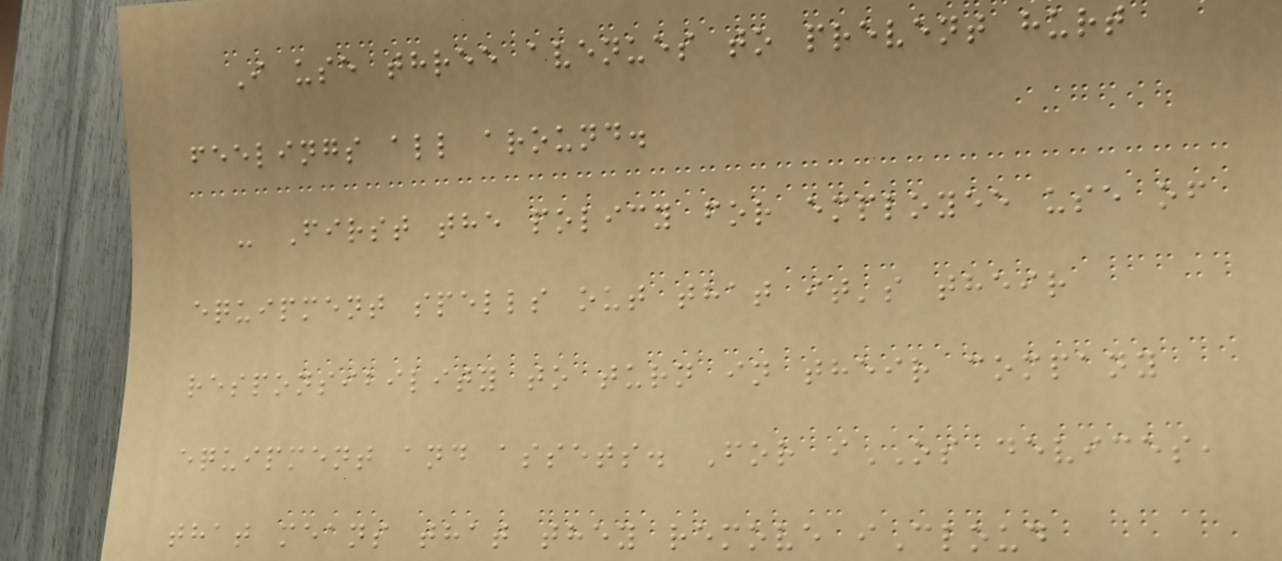I use three avenues to prevent hurt
feelings all around.
- First the policy for employee use of
equipment spells out that it's their
responsibility to turn in their company
equipment and assets. For iOS devices,
that means that they remove iCloud
